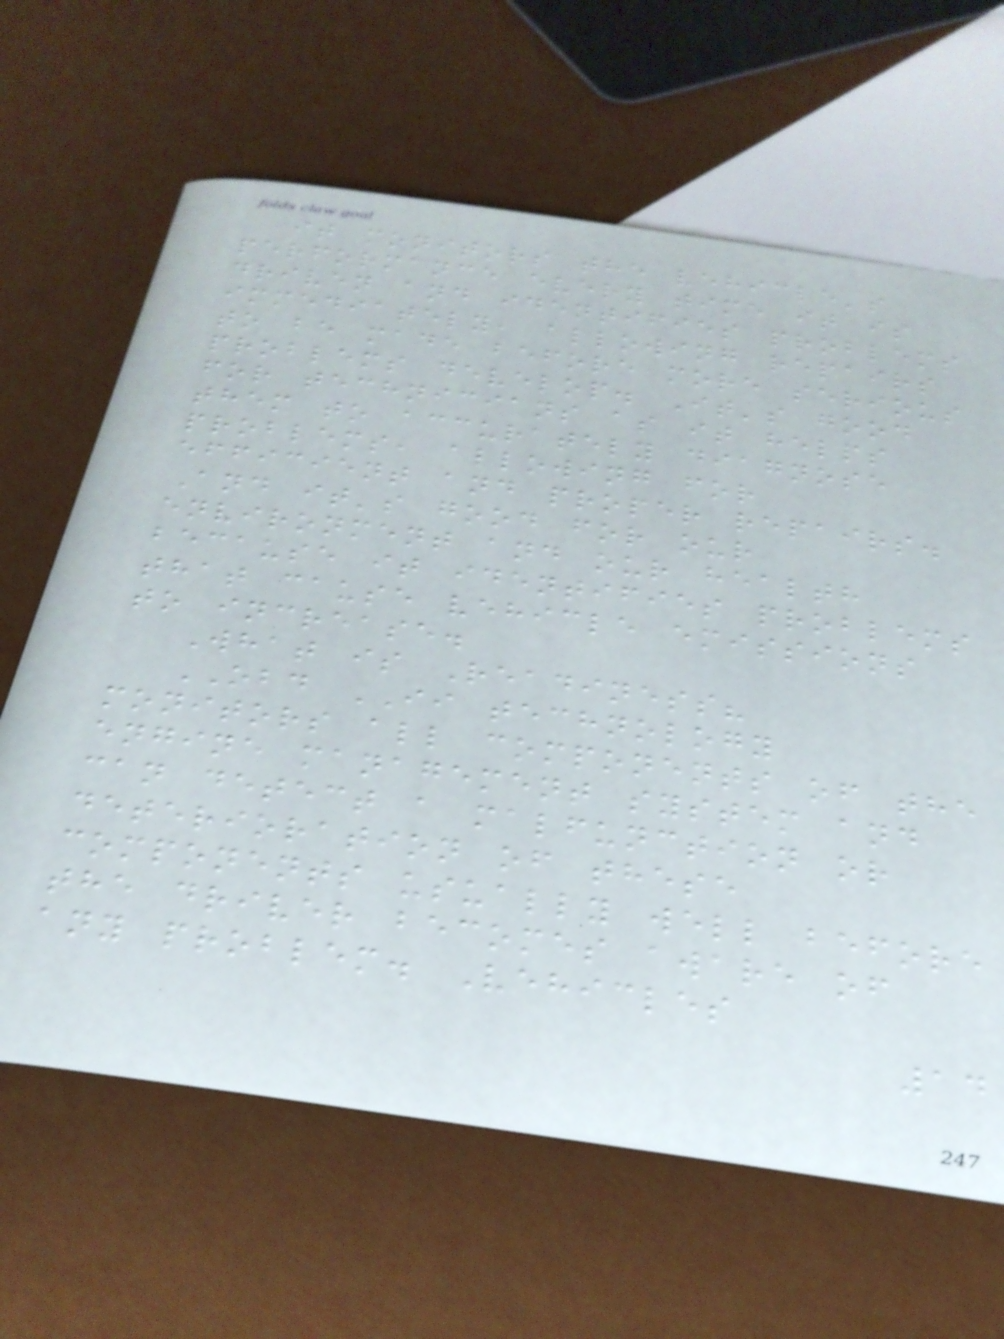it monitors the vehicle's
performance every time it is
driven and identifies problems
immediately, allowing repairs
to be made before more serious
problems develop. It's good
for technicians as it helps
them to accurately diagnose
problems, allowing for
efficient and proper repairs.
And it's good for our
environment and our health
because it identifies problems
that cause vehicle emissions
to increase.
What is Readiness?
OBD II technology
monitors all components of the
engine management system and
can detect a malfunction or
deterioration of these
components usually well before
the driver becomes aware of
any problem. Vehicles
14
